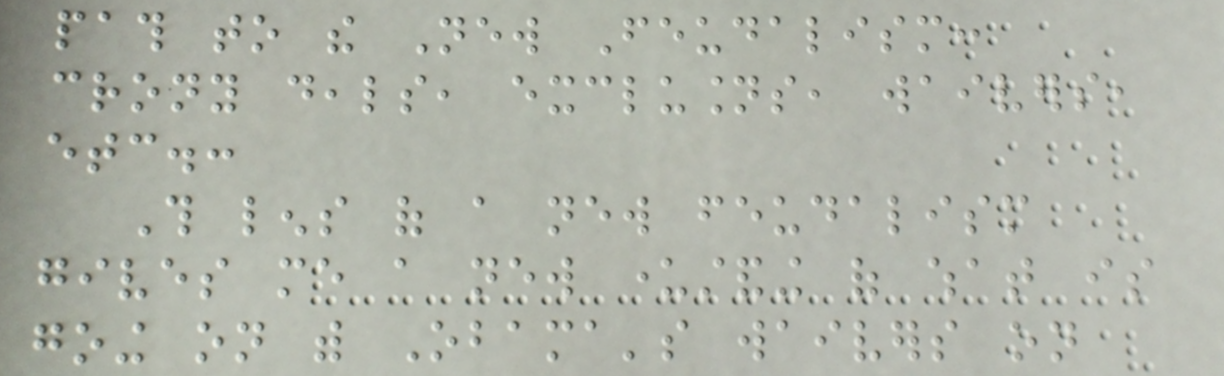path to the New Feudalism:
crony deals, exclusions, waivers,
etc.:
This lens of a new feudalism
gives me a new understanding of what is
going on with Obama's waivers on
